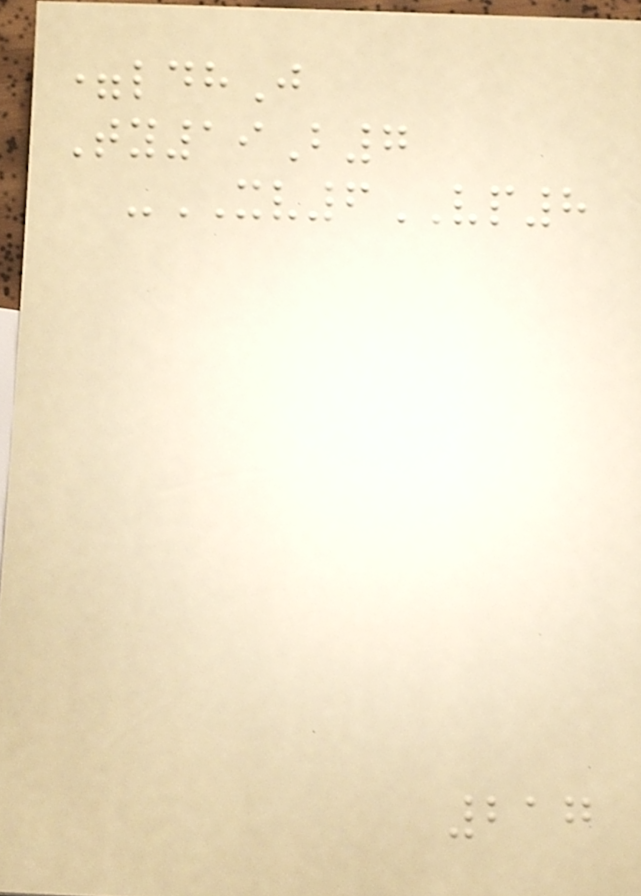=ldhJ
Ty19B7
-XV6VP8
217
